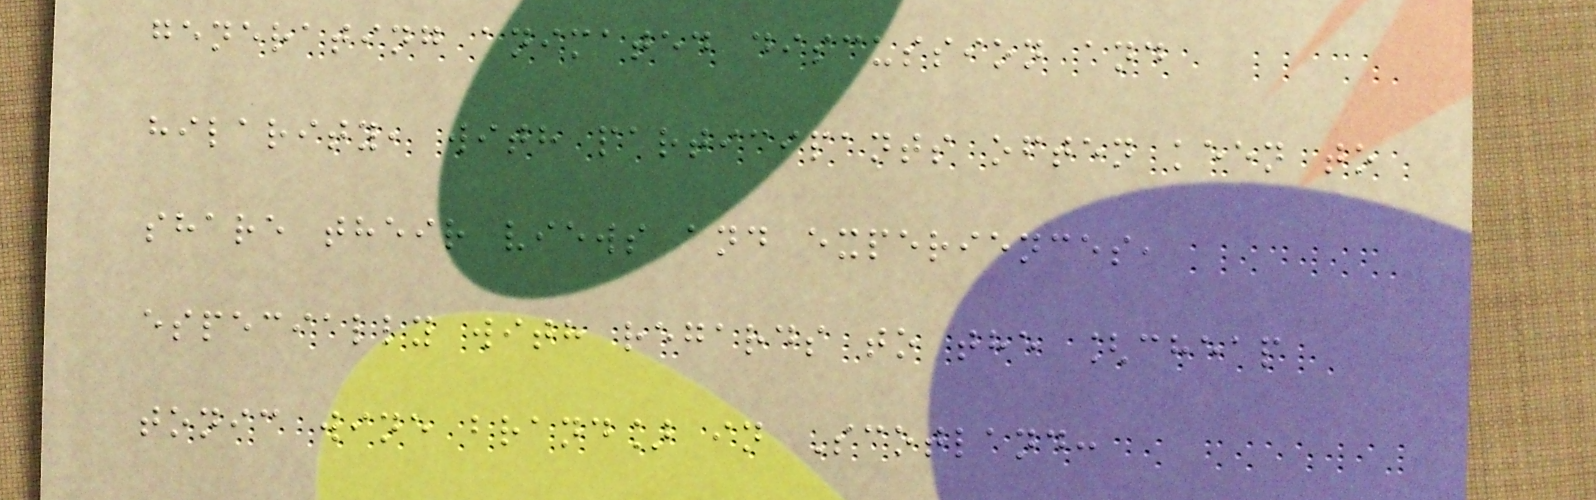generating animated discussion and
hilarity, with participants often keen to
share their views and experiences,
especially with regards to the [cheap
tonic wine brand] in Scotland:
